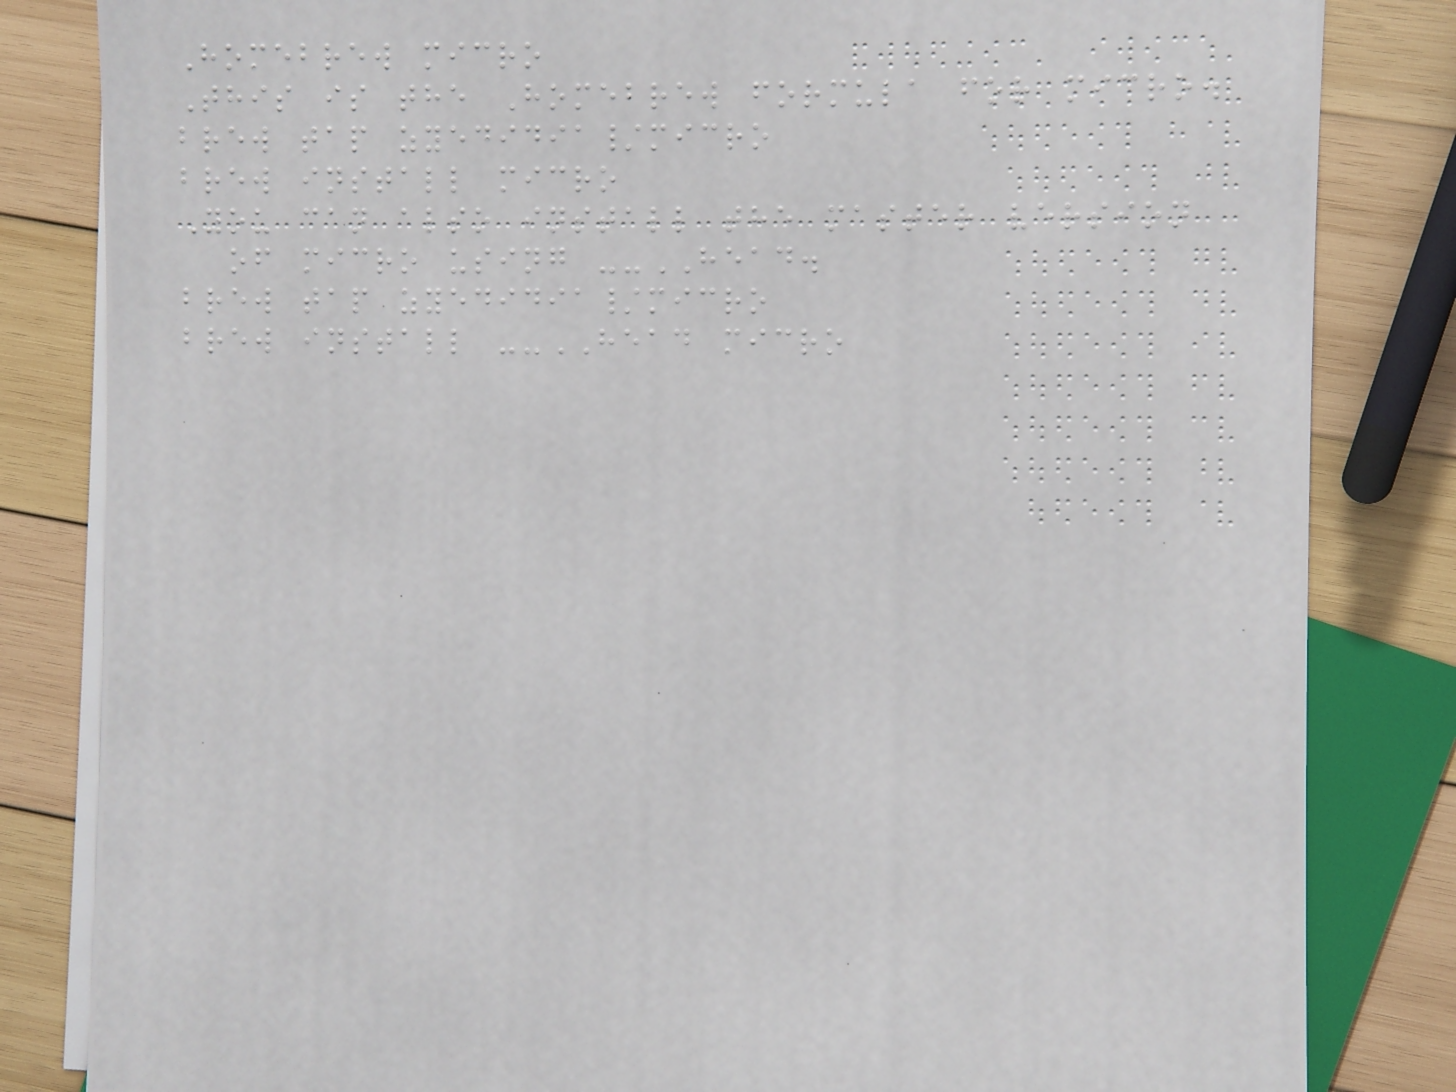Homebrew micro
This is the Homebrew formula for micro.
brew tap zyedidia/micro
brew install micro
You can also install the master version
of micro using --HEAD.
brew tap zyedidia/micro
brew install --HEAD micro
